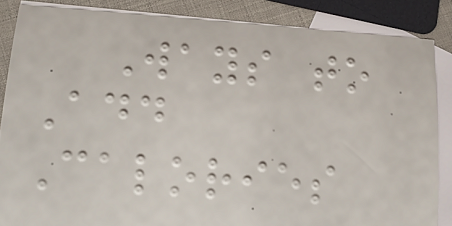Ways to
Add
Calories
